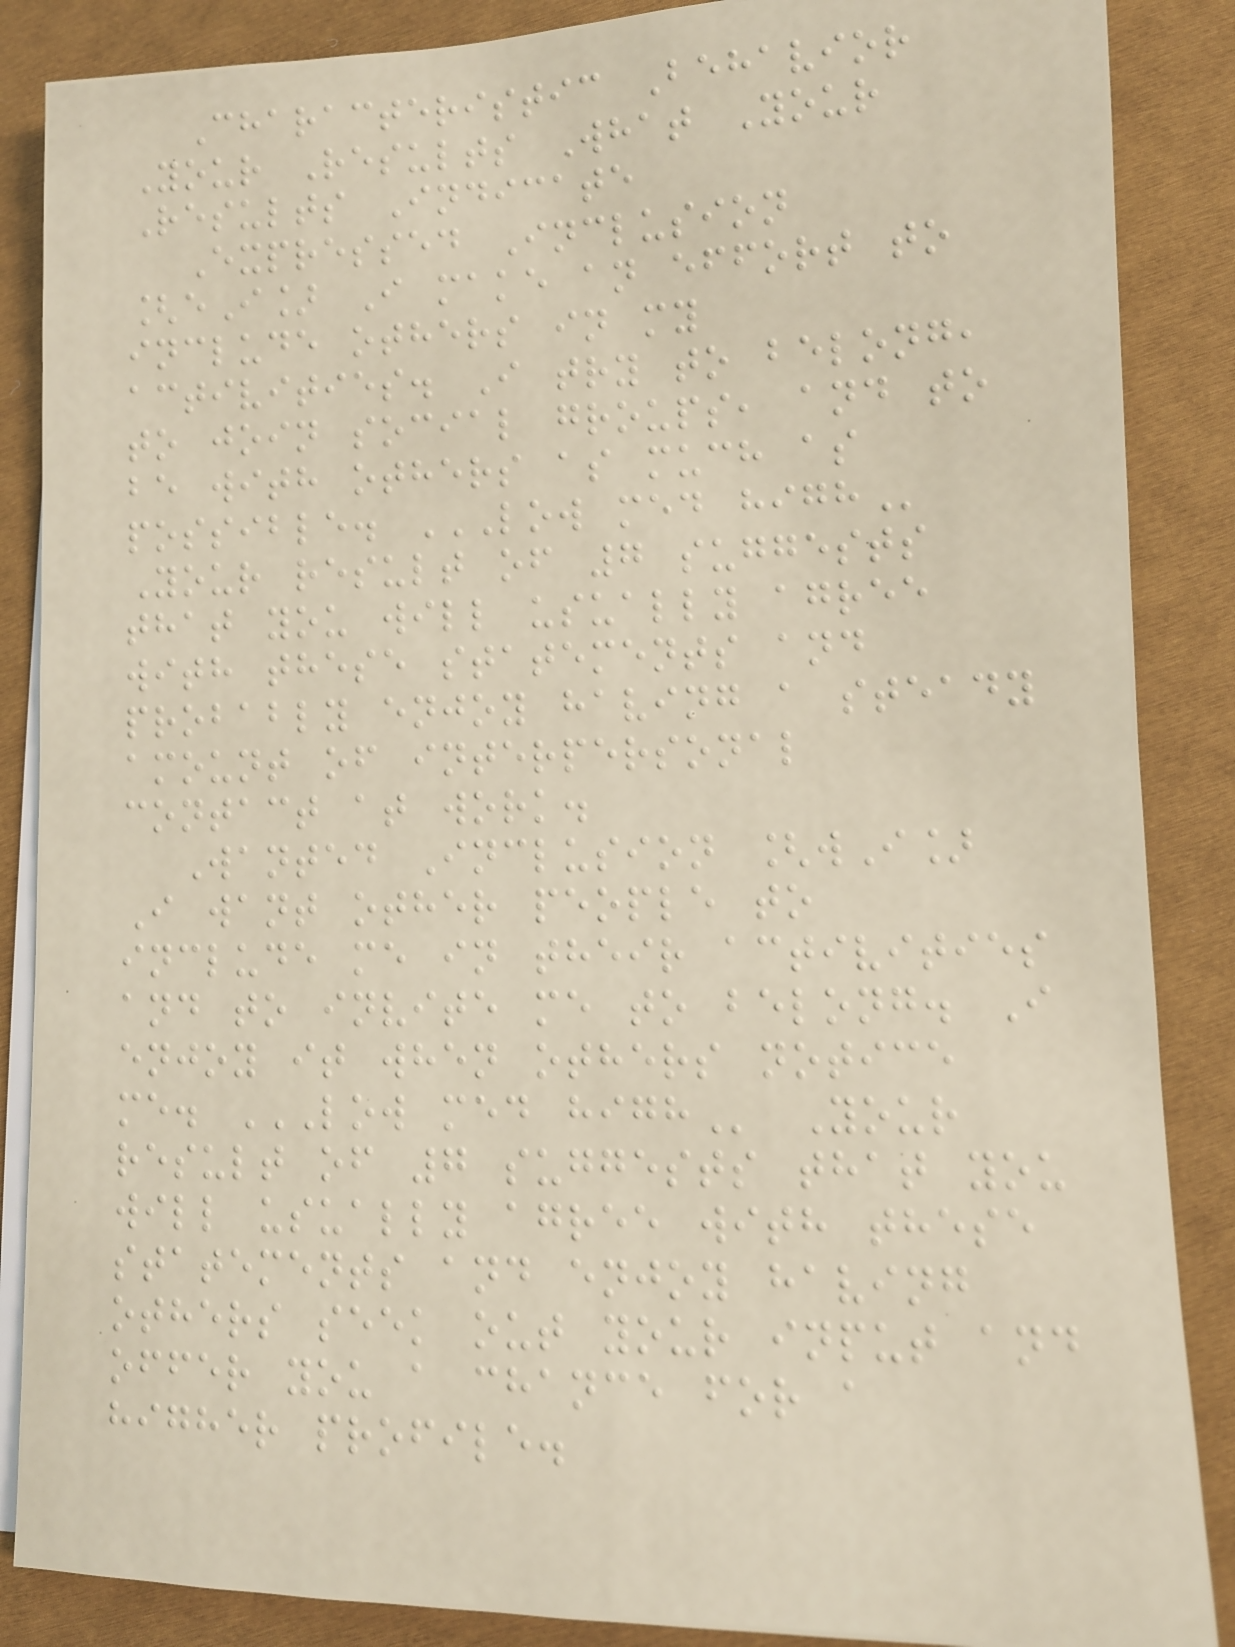Characteristic Behavior
Your Results What Your
Results Indicate
Expressed Inclusion
[eI] I make an effort to
include others in my
activities. I try to belong,
to join social groups, and to
be with others as much as
possible. LOW MED HIGH
Your result of 7 suggests
that you will usually agree
with these statements and
probably enjoy having a steady
amount of interpersonal
contact at work.
Wanted Inclusion [wI]
I want other people to
include me in their activities
and to invite me to belong. I
enjoy it when others notice
me. LOW MED HIGH Your
result of 7 suggests that you
will usually agree with these
statements and enjoy having
others seek out your input and
offer you a chance for a
higher profile.
